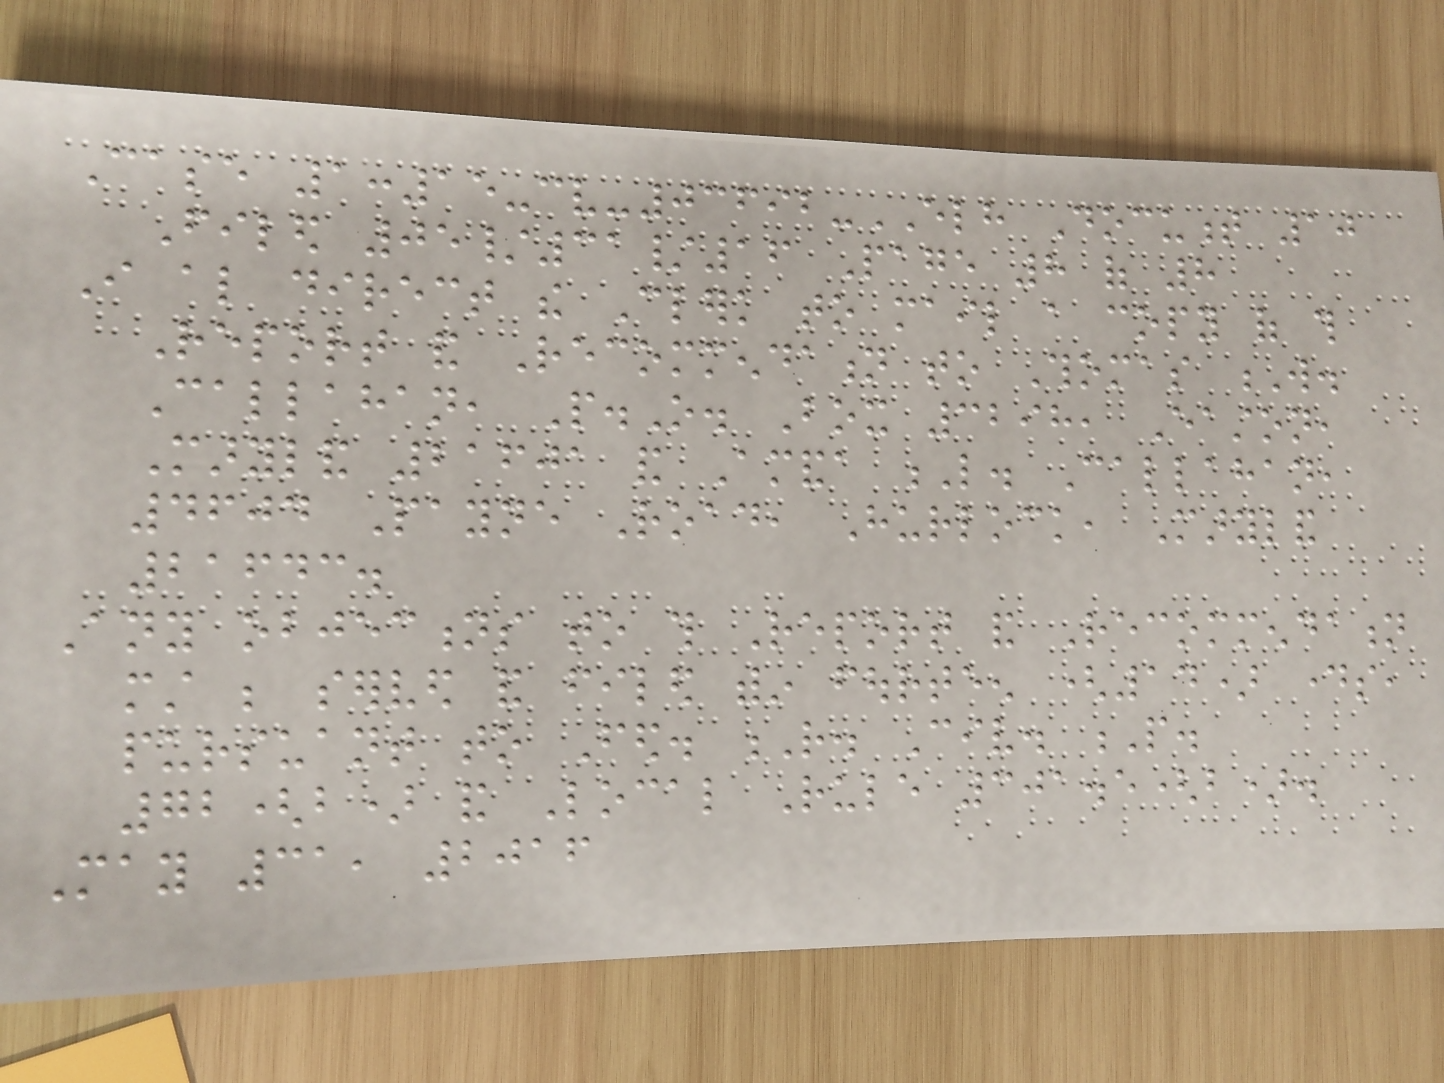Case 1:15-cv-03692-ELH Document 10
Filed 05/31/16 Page 8 of 8
I also direct the Clerk to mail a copy of this
Report and Recommendation to Thomas W.
Callahan, P.O. Box 3298, Easton,
Maryland 21601 and Amanda L. Callahan,
4604 Payne Road, Hurlock, Maryland
21643.
Any objections to this Report and Recommendation
must be served and filed within fourteen (14) days,
pursuant to Fed. R. Civ. P.
72(b) and Local Rule 301.5(b).
May 31, 2016
